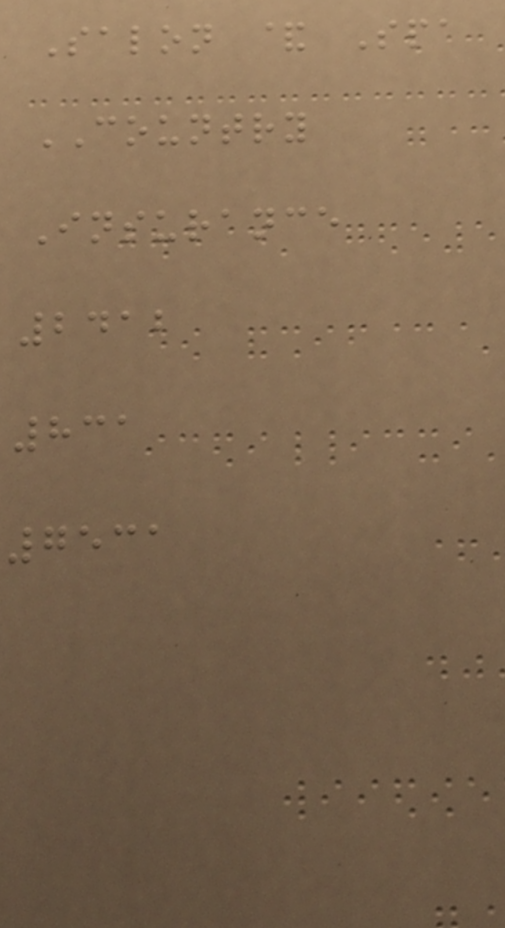Salon & Spa
COUNTRY
Insurance
2412
831
7531
